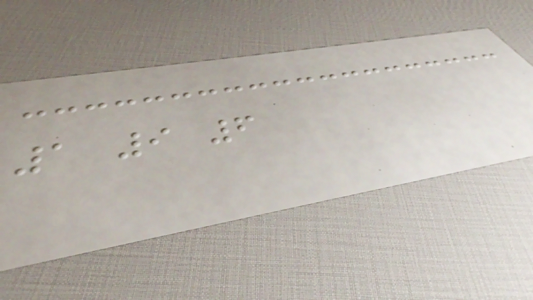1 9 6
